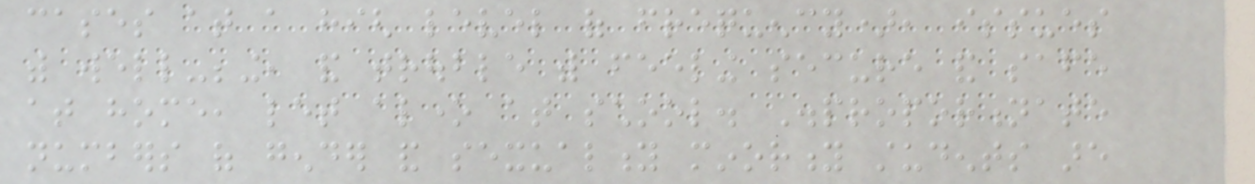cases at a high level of frequency), issues
with well-being, and trouble with feeling secure and safe
at home, let alone at school. Disproportionate
numbers of gender and sexuality minority students are
